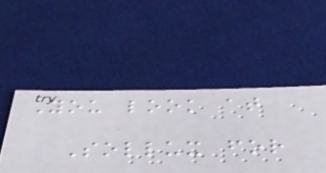You look at
Sollux for
